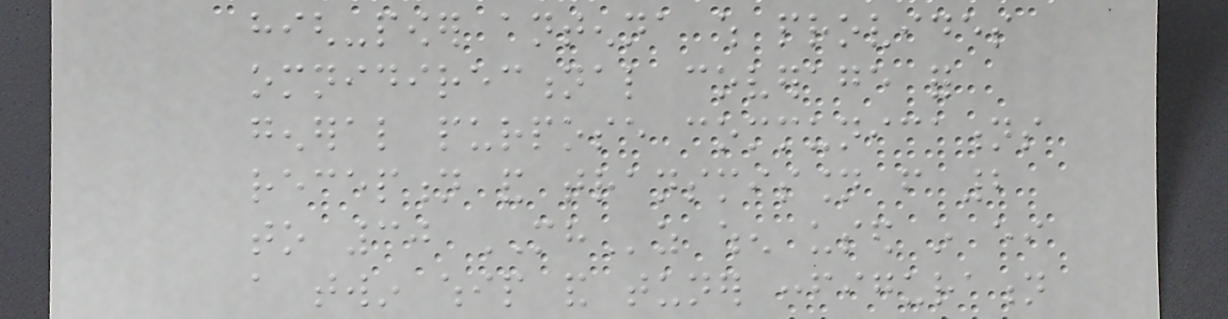high-power antenna which provides
omnidirectional coverage for
general purpose communications
reception and transmission from 2
to 30 MHz when used in either
a twin whip and tuner configuration
